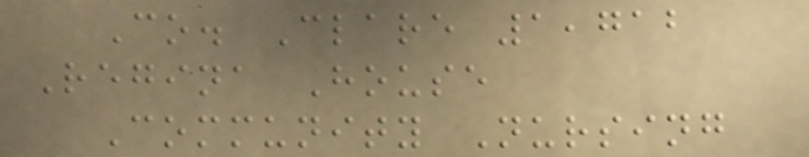Co. Clare 1,712
Regina House
Community Nursing
